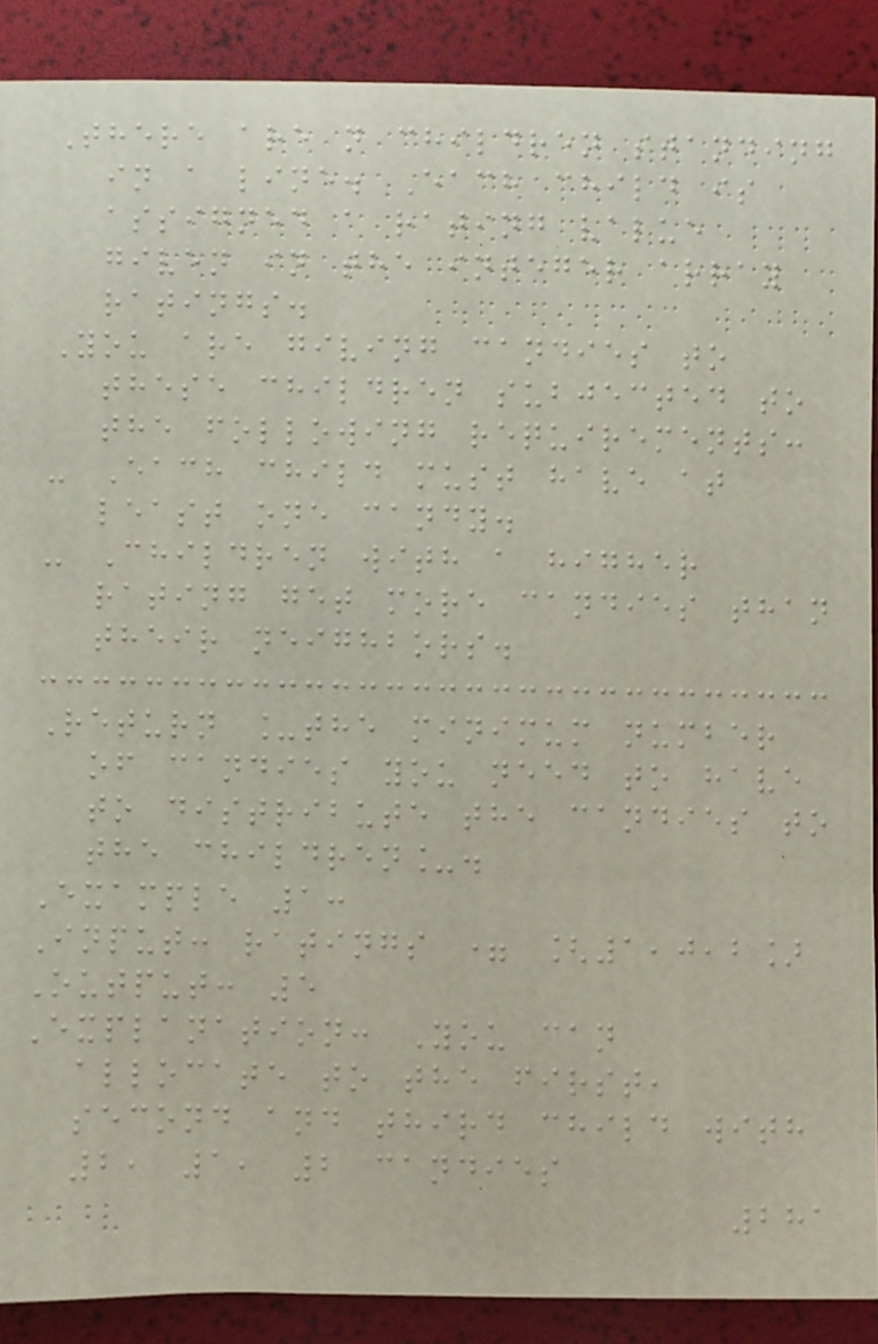There are n children standing
in a line. Each child is
assigned a rating value
given in the integer array
ratings.
You are giving candies to
these children subjected to
the following requirements:
- Each child must have at
least one candy.
- Children with a higher
rating get more candies than
their neighbors.
Return _the minimum number
of candies you need to have
to distribute the candies to
the children_.
Example 1:
Input: ratings = [1,0,2]
Output: 5
Explanation: You can
allocate to the first,
second and third child with
2, 1, 2 candies
281
